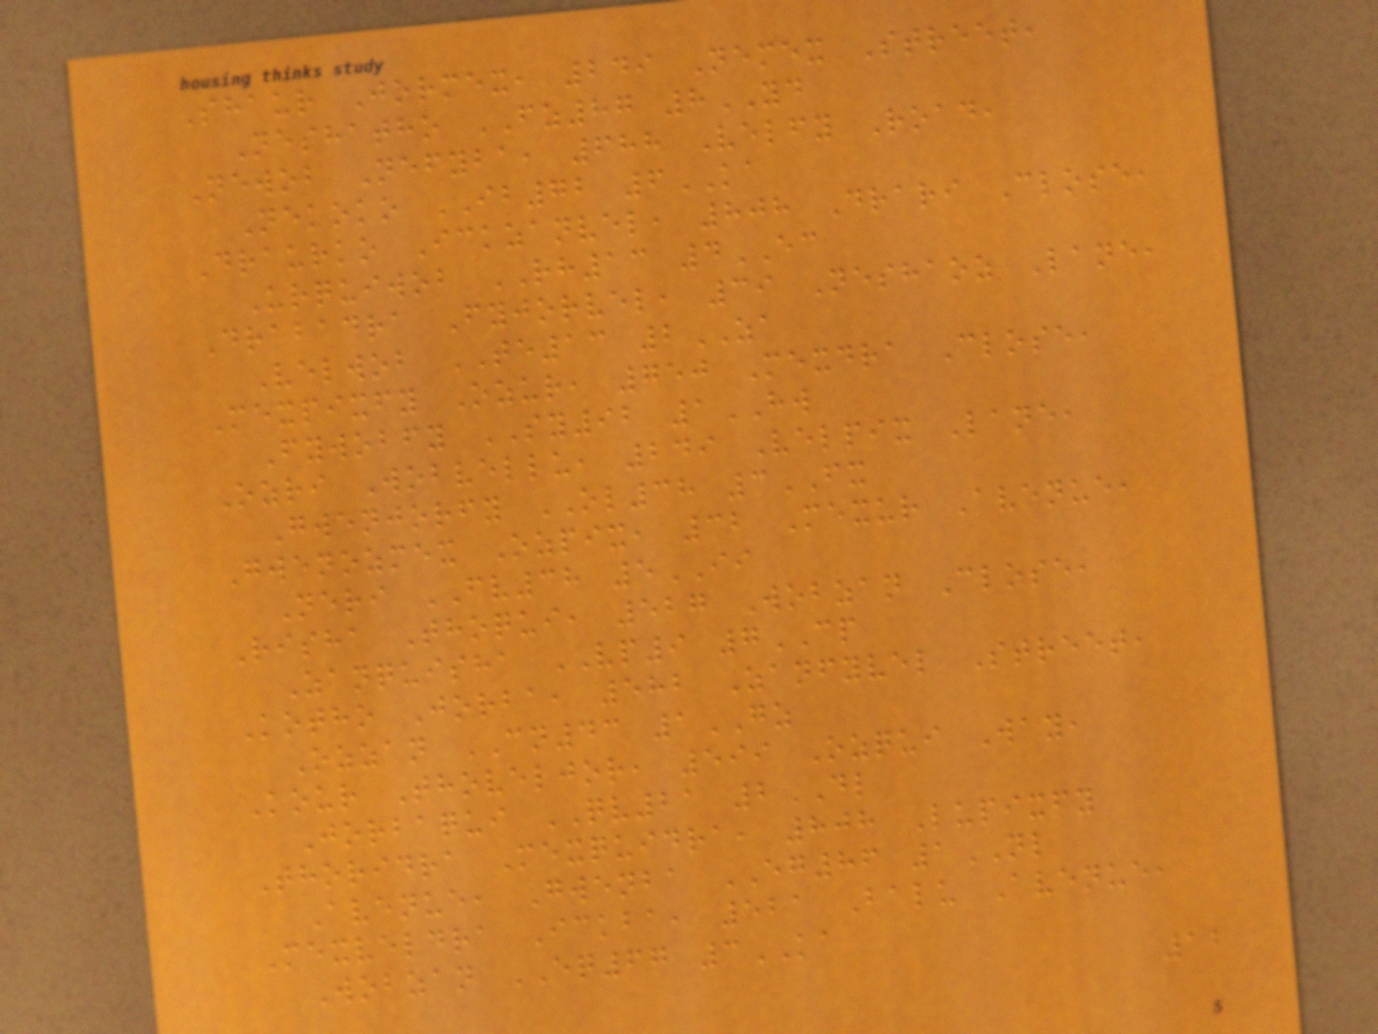Shaur Jormex, 249 Nemex Street,
Neshatho FZ87 8YD
Newob Nefyba, 688 Velfy Road,
Nekoko IB72 6KA
Draurko Ickzanvel, 808 Drari Close,
Urquiwob RH13 4EC
Drabadra Fyjorvel, 39 Neshaoz Lane,
Velwob TE13 2ZA
Mexpixfy Ozur, 750 Mexdra Close,
Fywobfy SY92 1HW
Ozri Wobvellu, 249 Velpix Lane,
Gwenjorfy OL38 3FX
Gwenozmex Ozpix, 32 Mexur Avenue,
Neri FV38 5II
Risha Thoqui, 527 Wobzan Close,
Zanquisha VP9 7CP
Kotho Jorba, 582 Zanfyvel Street,
Ozzan CN43 1GZ
Kour Thoveljor, 599 Ozqui Way,
Jorbaqui QV21 2DL
Thoridra Mexquidra, 808 Lupixfy
Avenue, Gwenba EG86 1NL
Mexveldra Ickba, 521 Balu Avenue,
Wobzan EQ67 3KA
12
